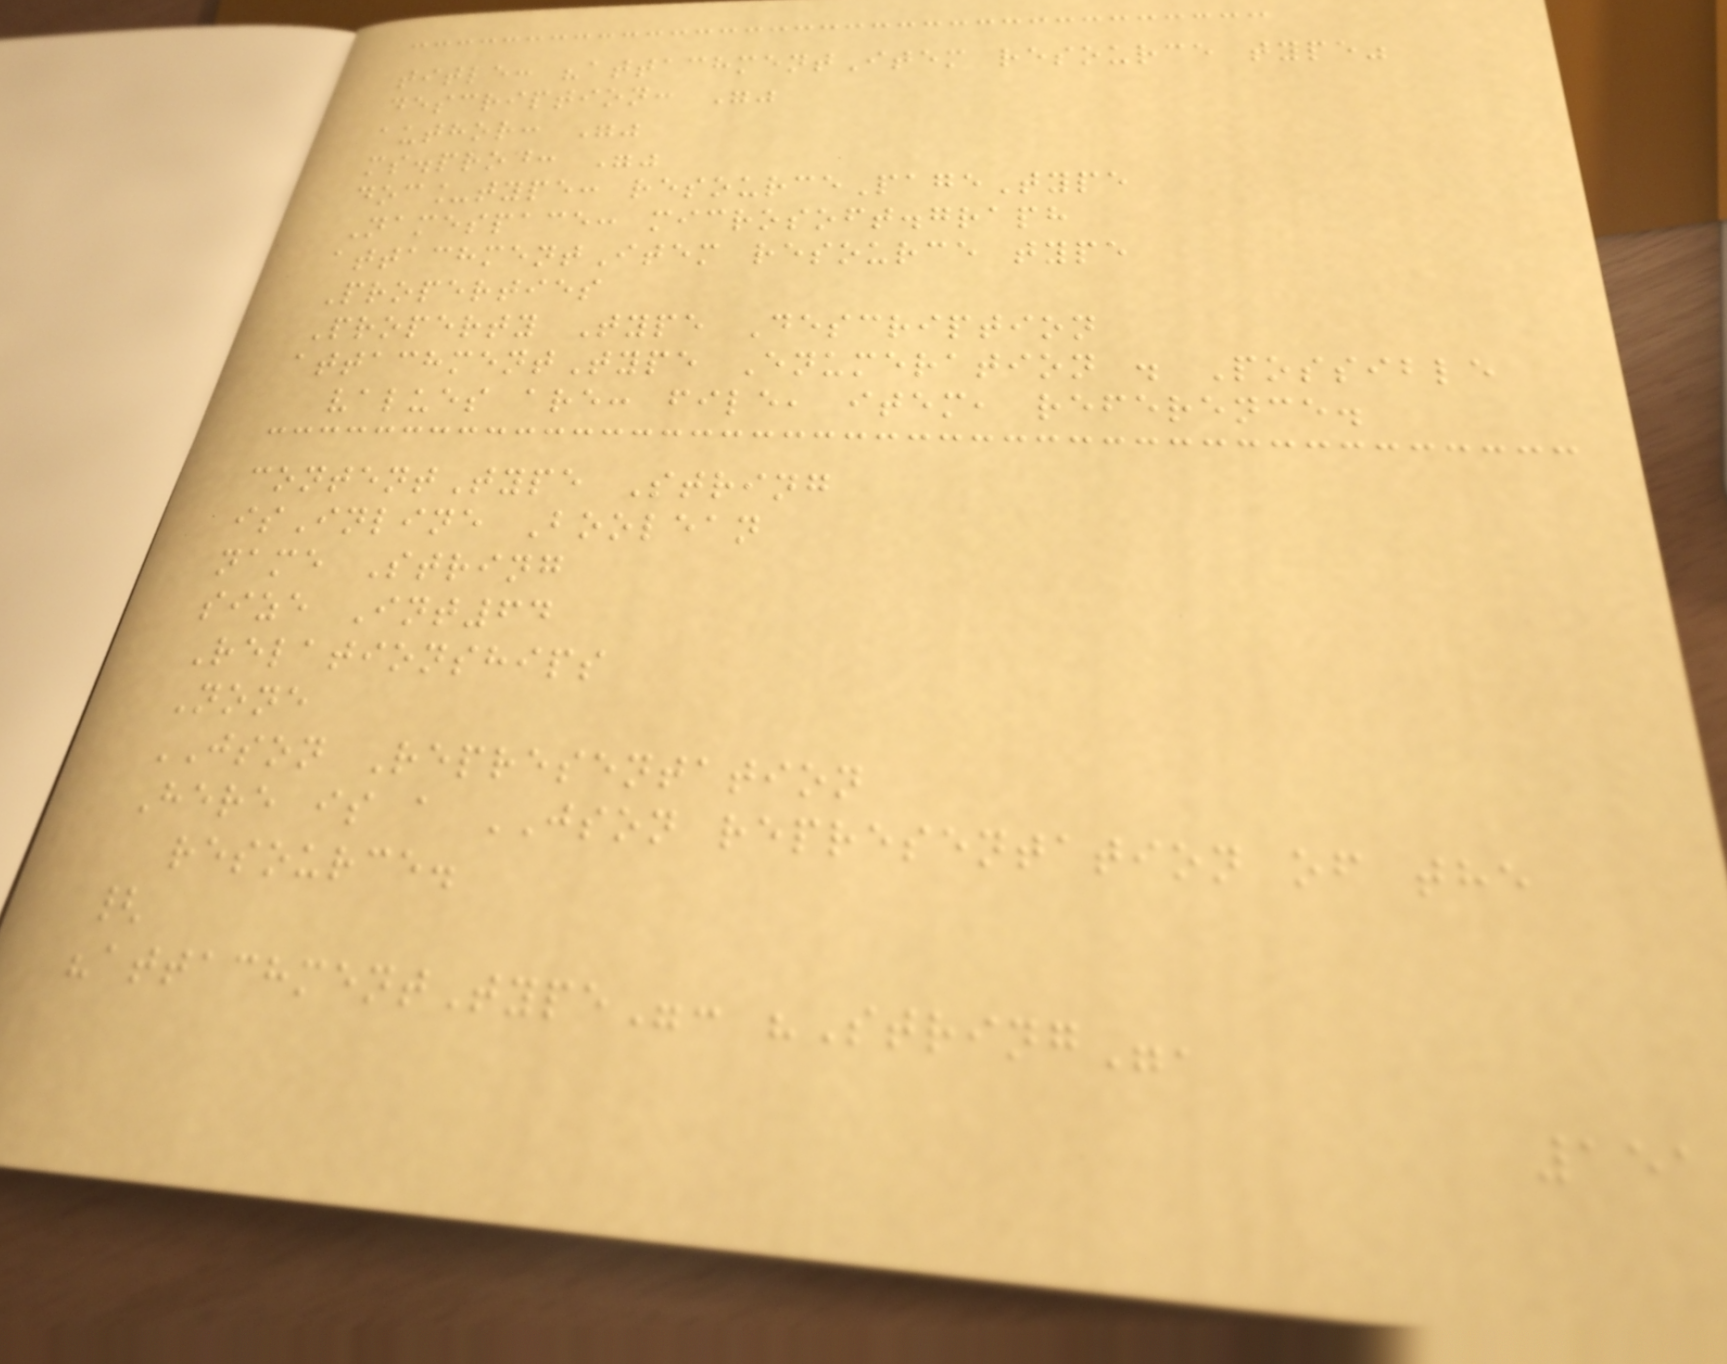title: "attachmentItem resource type"
description: ""
author: ""
ms.prod: ""
doc_type: resourcePageType
Namespace: microsoft.graph
attachmentItem resource type
Properties
Property Type Description
attachmentType Enumeration . Possible
values are: file, item, reference.
contentType String
isInline Boolean
name String
size Int64
Relationships
None
JSON Representation
Here is a JSON representation of the
resource.
{
"attachmentType": "String",
151
